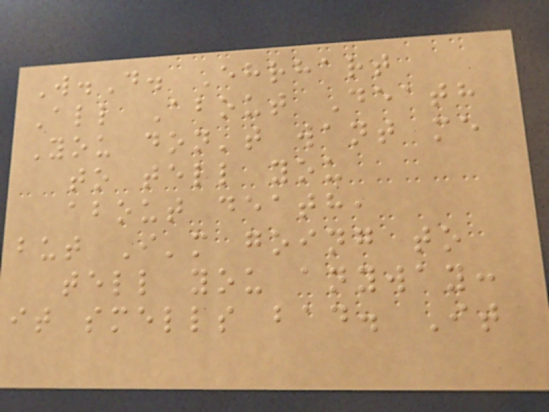W.D. Ehrhart
All About Death
You don't want me
to tell you
about death,
but I'm going to
tell you anyway:
it smells bad. It
